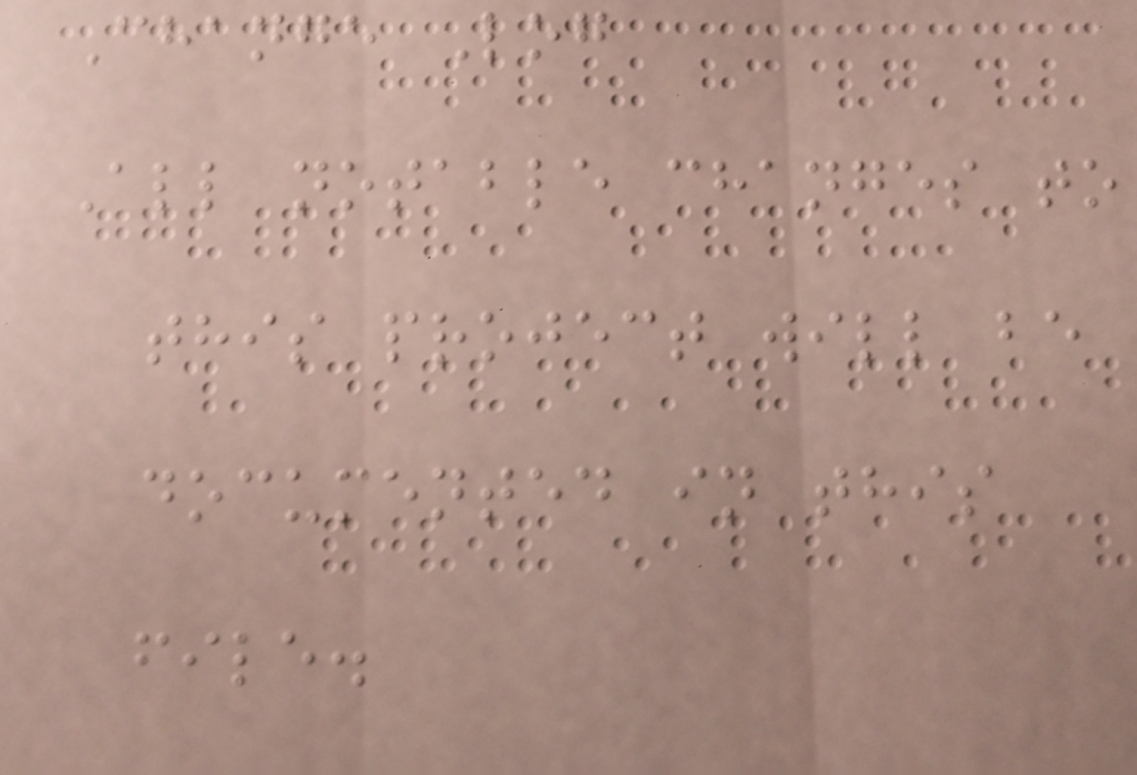Change Log
All notable changes to
this project will be
documented in this
file.
